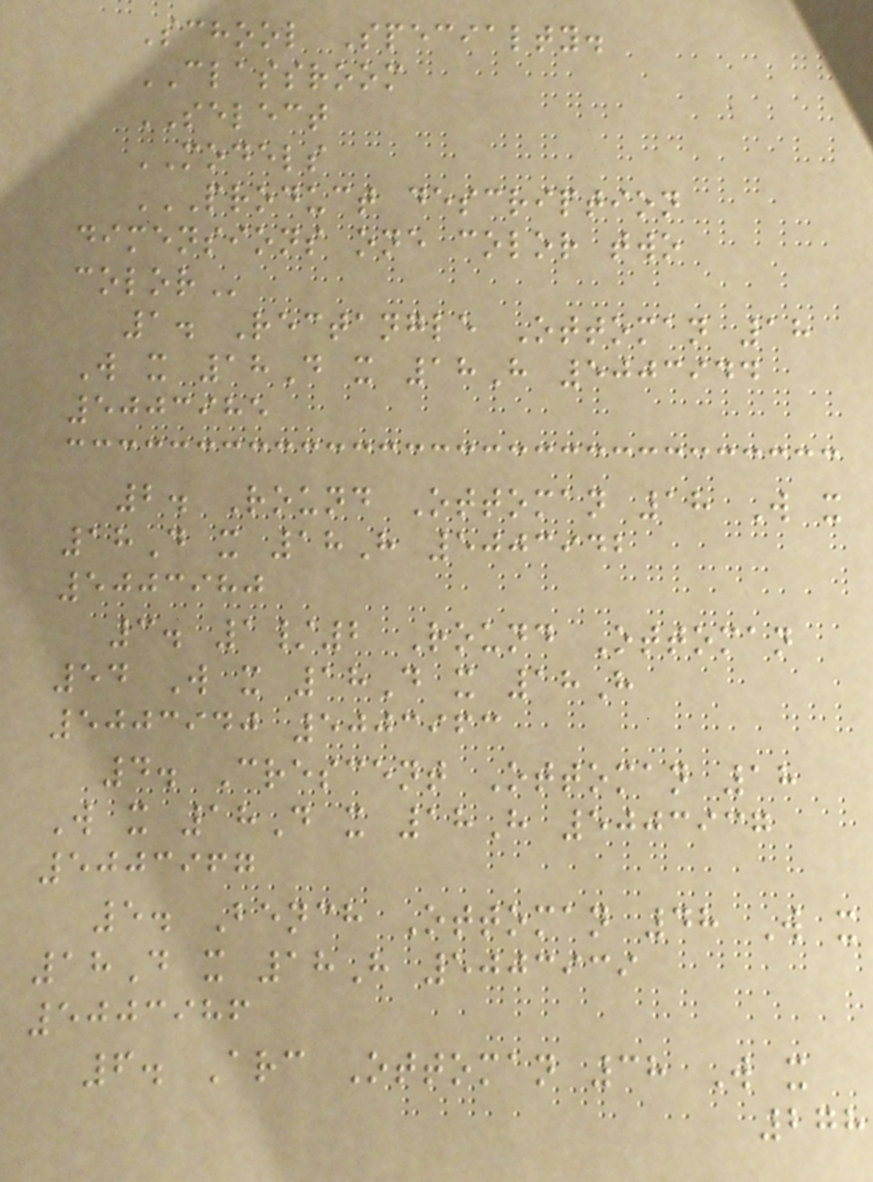School Specialty.
CLASSROOM
SELECT
MODELS
PRODUCT DESCRIPTION
DIMENSIONS ONE COLOR TWO
COLOR
1. Rectangle Ottoman 18
W x 18D x 18H 5003944
5003985
2. Round Ottoman 18 W x
18D x 18H 5003942
5003980
3. 1/2 Round Ottoman
54 W x 18D x 18H
5003940 5003963
4. Crescent Ottoman 18
W x 18D x 18H 5003937
5003967
5. Bench Ottoman 48 W x
18D x 18H 5003939
5003986
6. Arc Ottoman 38 W x
278
